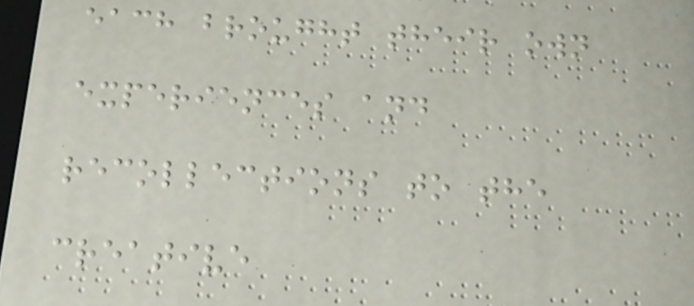each brought their own
experiences and
recollections to the
creative
